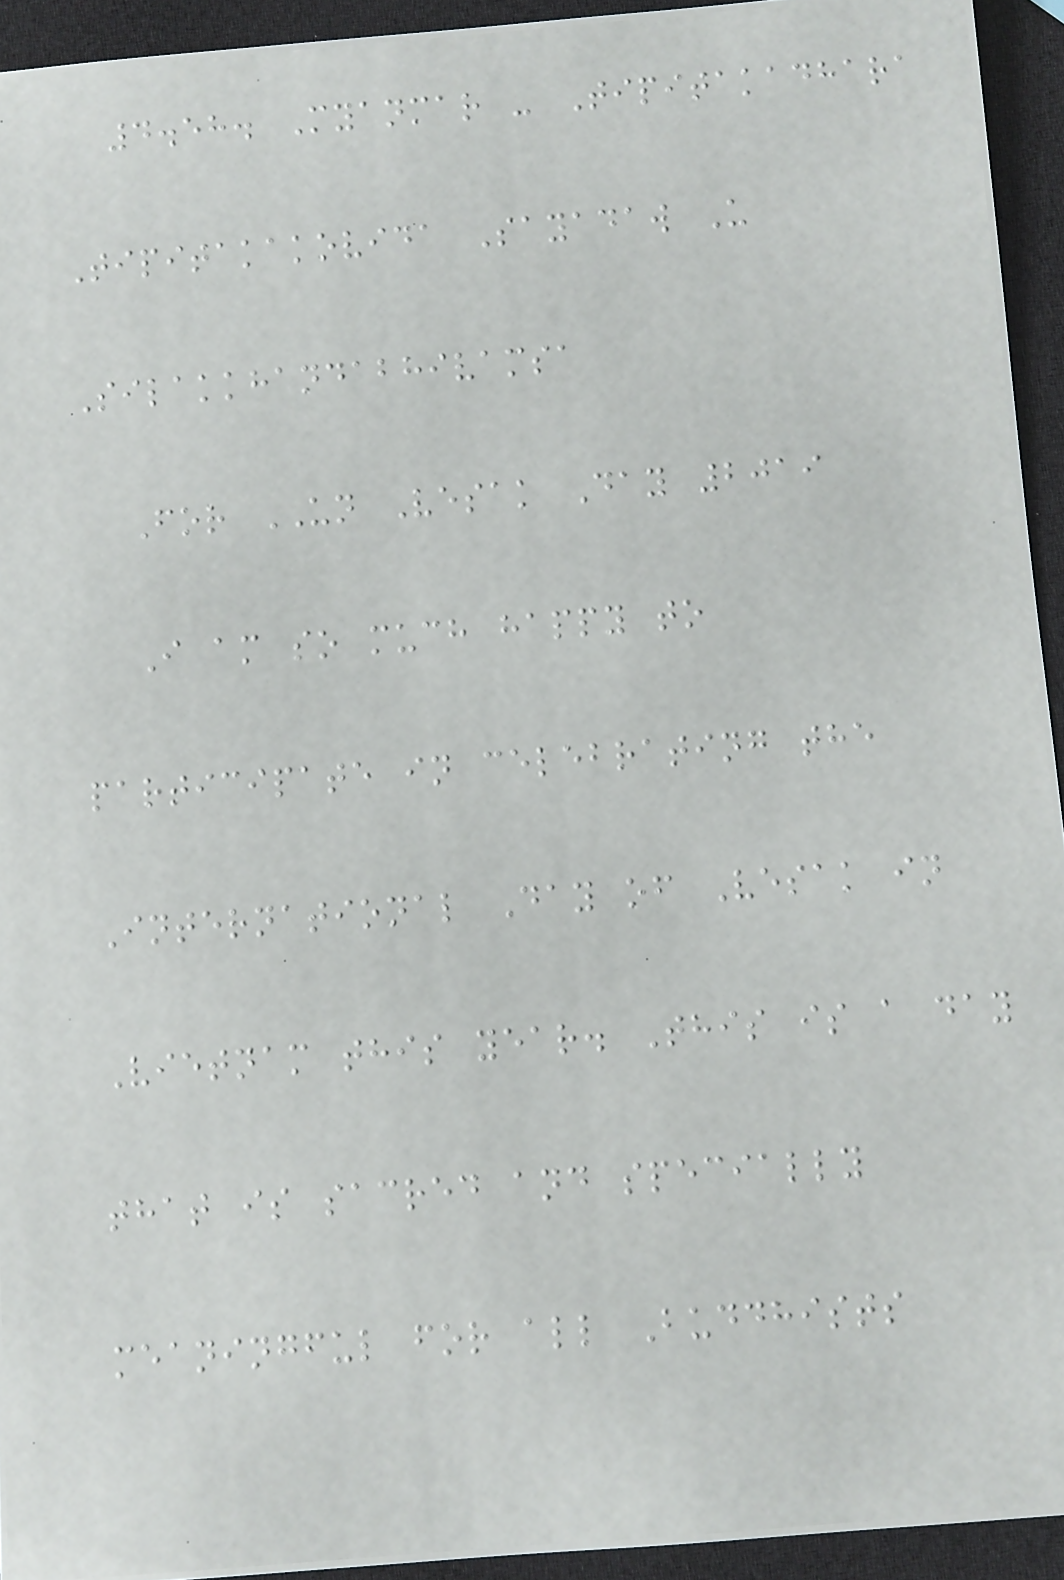4.58. Myanmar - Tipitakadhara
Tipitakakovida Sayadaw U
Silakkhandabhivamsa
For UN Vesak Day 2019
I am so much happy to
participate in celebrating the
International Day of Vesak in
Vietnam this year. This is a day
that is sacred and specially
meaningful for all Buddhists
